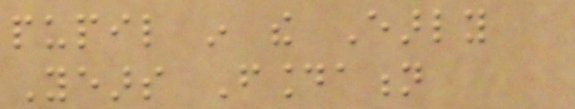pupil in the Early
Years Foundation
